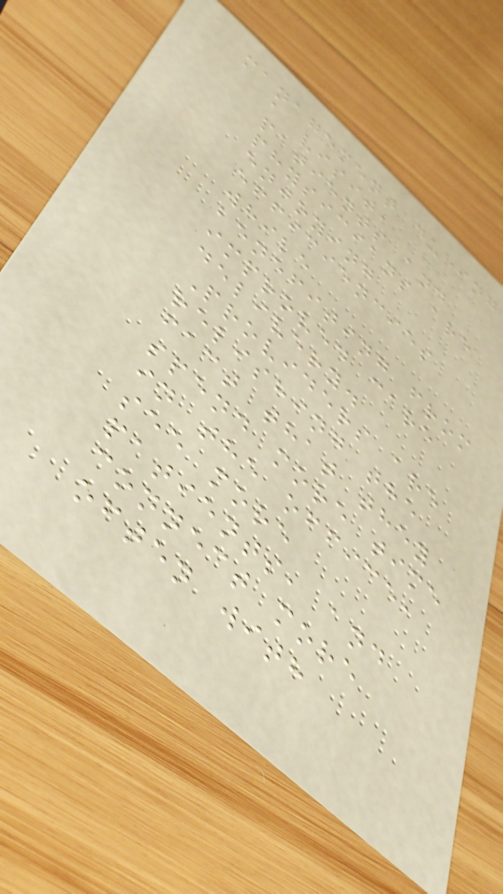management during
a visit,
patients and
physicians are
enjoying
efficiencies
while
benefiting from
improved care
delivery.
Providers are
relishing the
fact that they
spend more time
in the office,
see more
patients, and
connect more
often with
